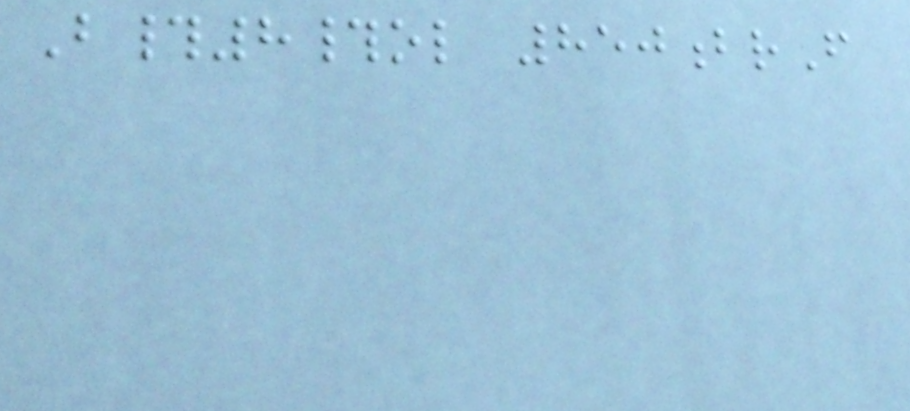B#8#ol 850brF
